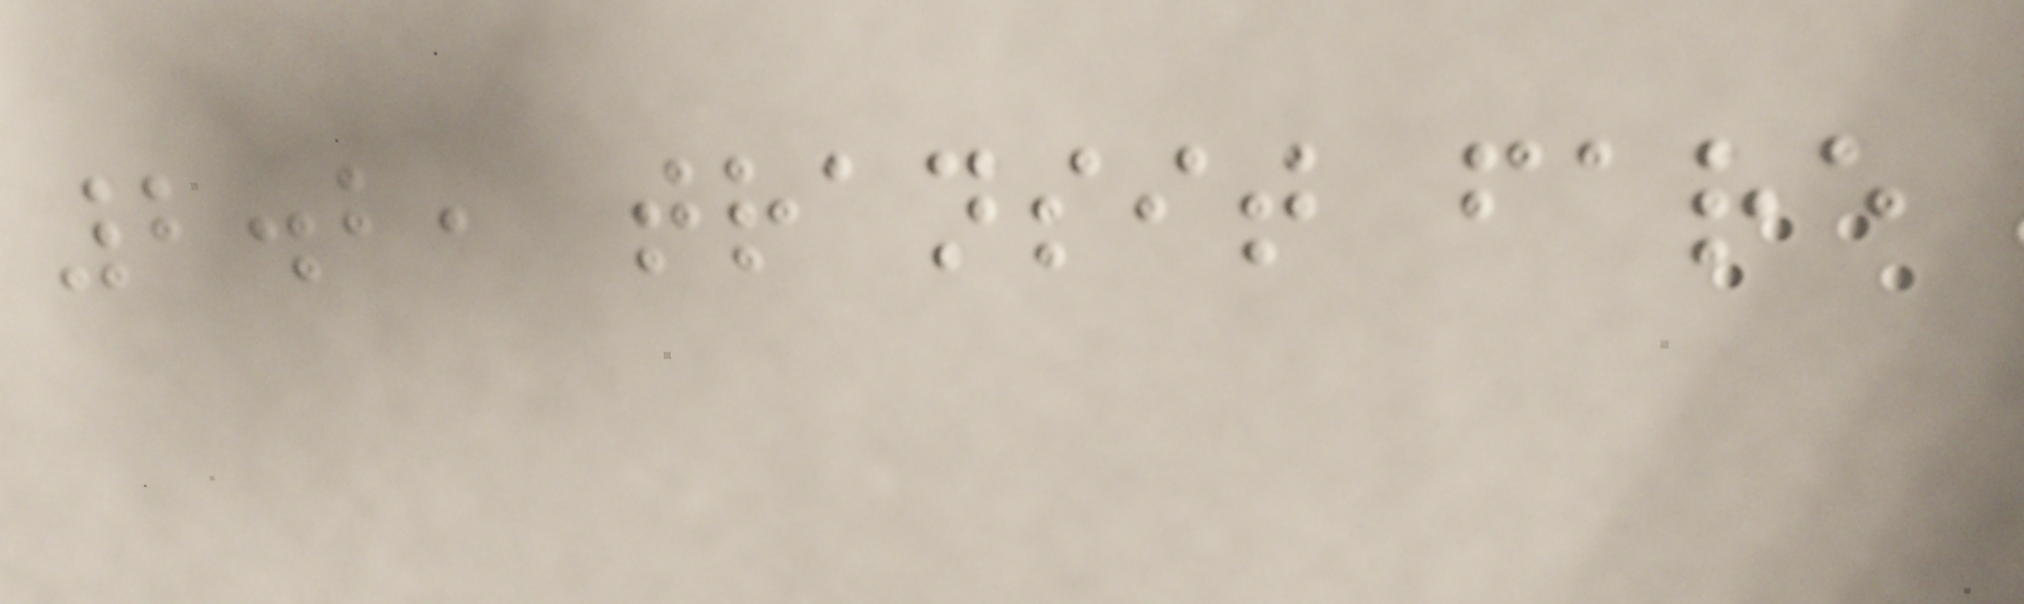2.2, transit fare
